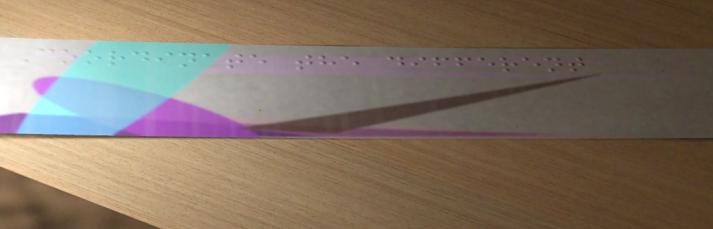Coordinate the different
